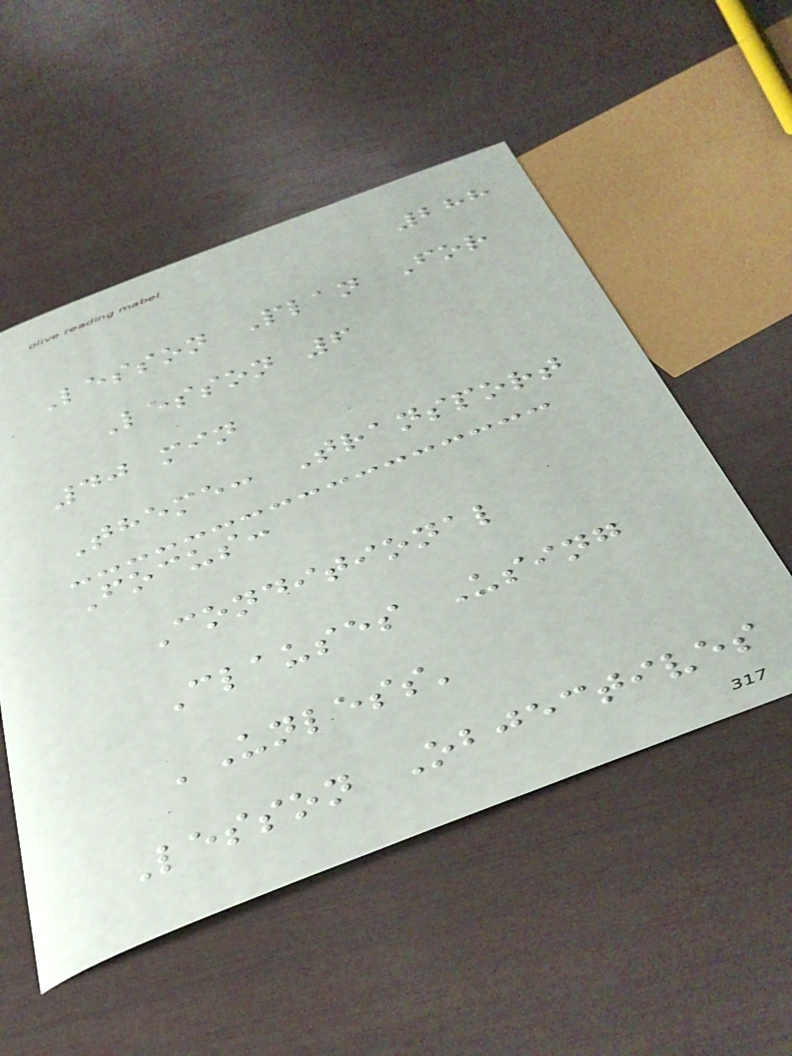288
Lesson Plan For
Lesson 6
40 min
Theme: Transport
Focus:
Conditional
Clauses Using
'Unless'
Lesson Objectives
